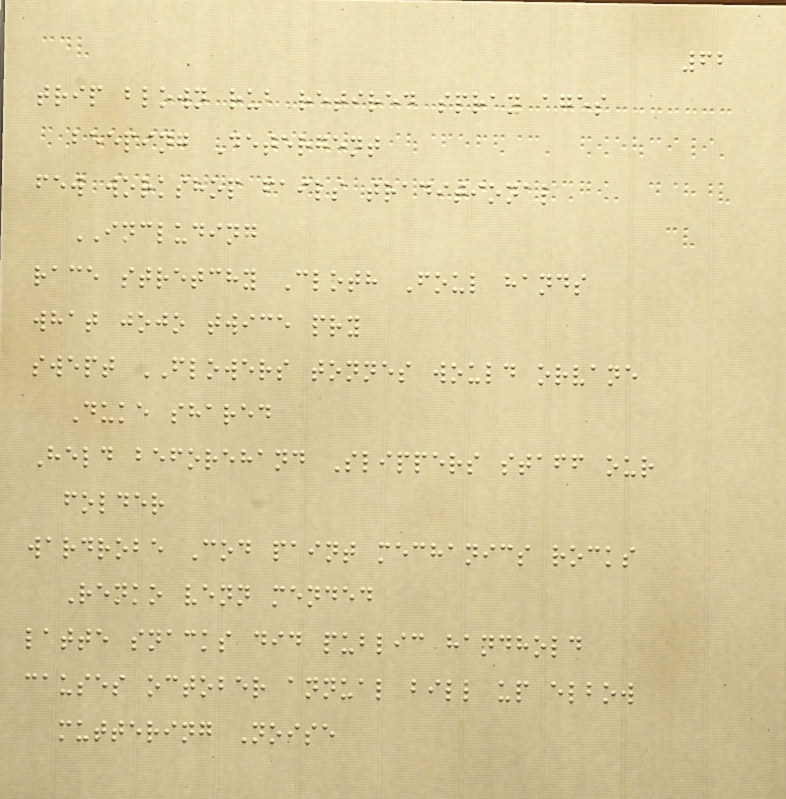62
trip blown rub retired spray ages
beeping Detergent
few workshop fails traditional
INCLUDING
race stretchy Cloth Foul hands
what jojo twice pry
swept FLOWERS tonnes would orvane
Duke shared
Held beforehand Slippers staff our
folder
wardrobe Cod paint mechanics rocks
Renko venn mended
latte snacks did public handhold
causes october annual bill up elbow
muttering Noise
